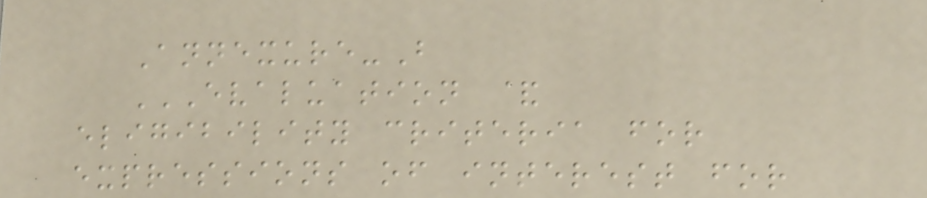Annexure-B
EVALUATION &
ELIGIBILITY CRITERIA FOR
EXPRESSIONS OF INTEREST FOR
